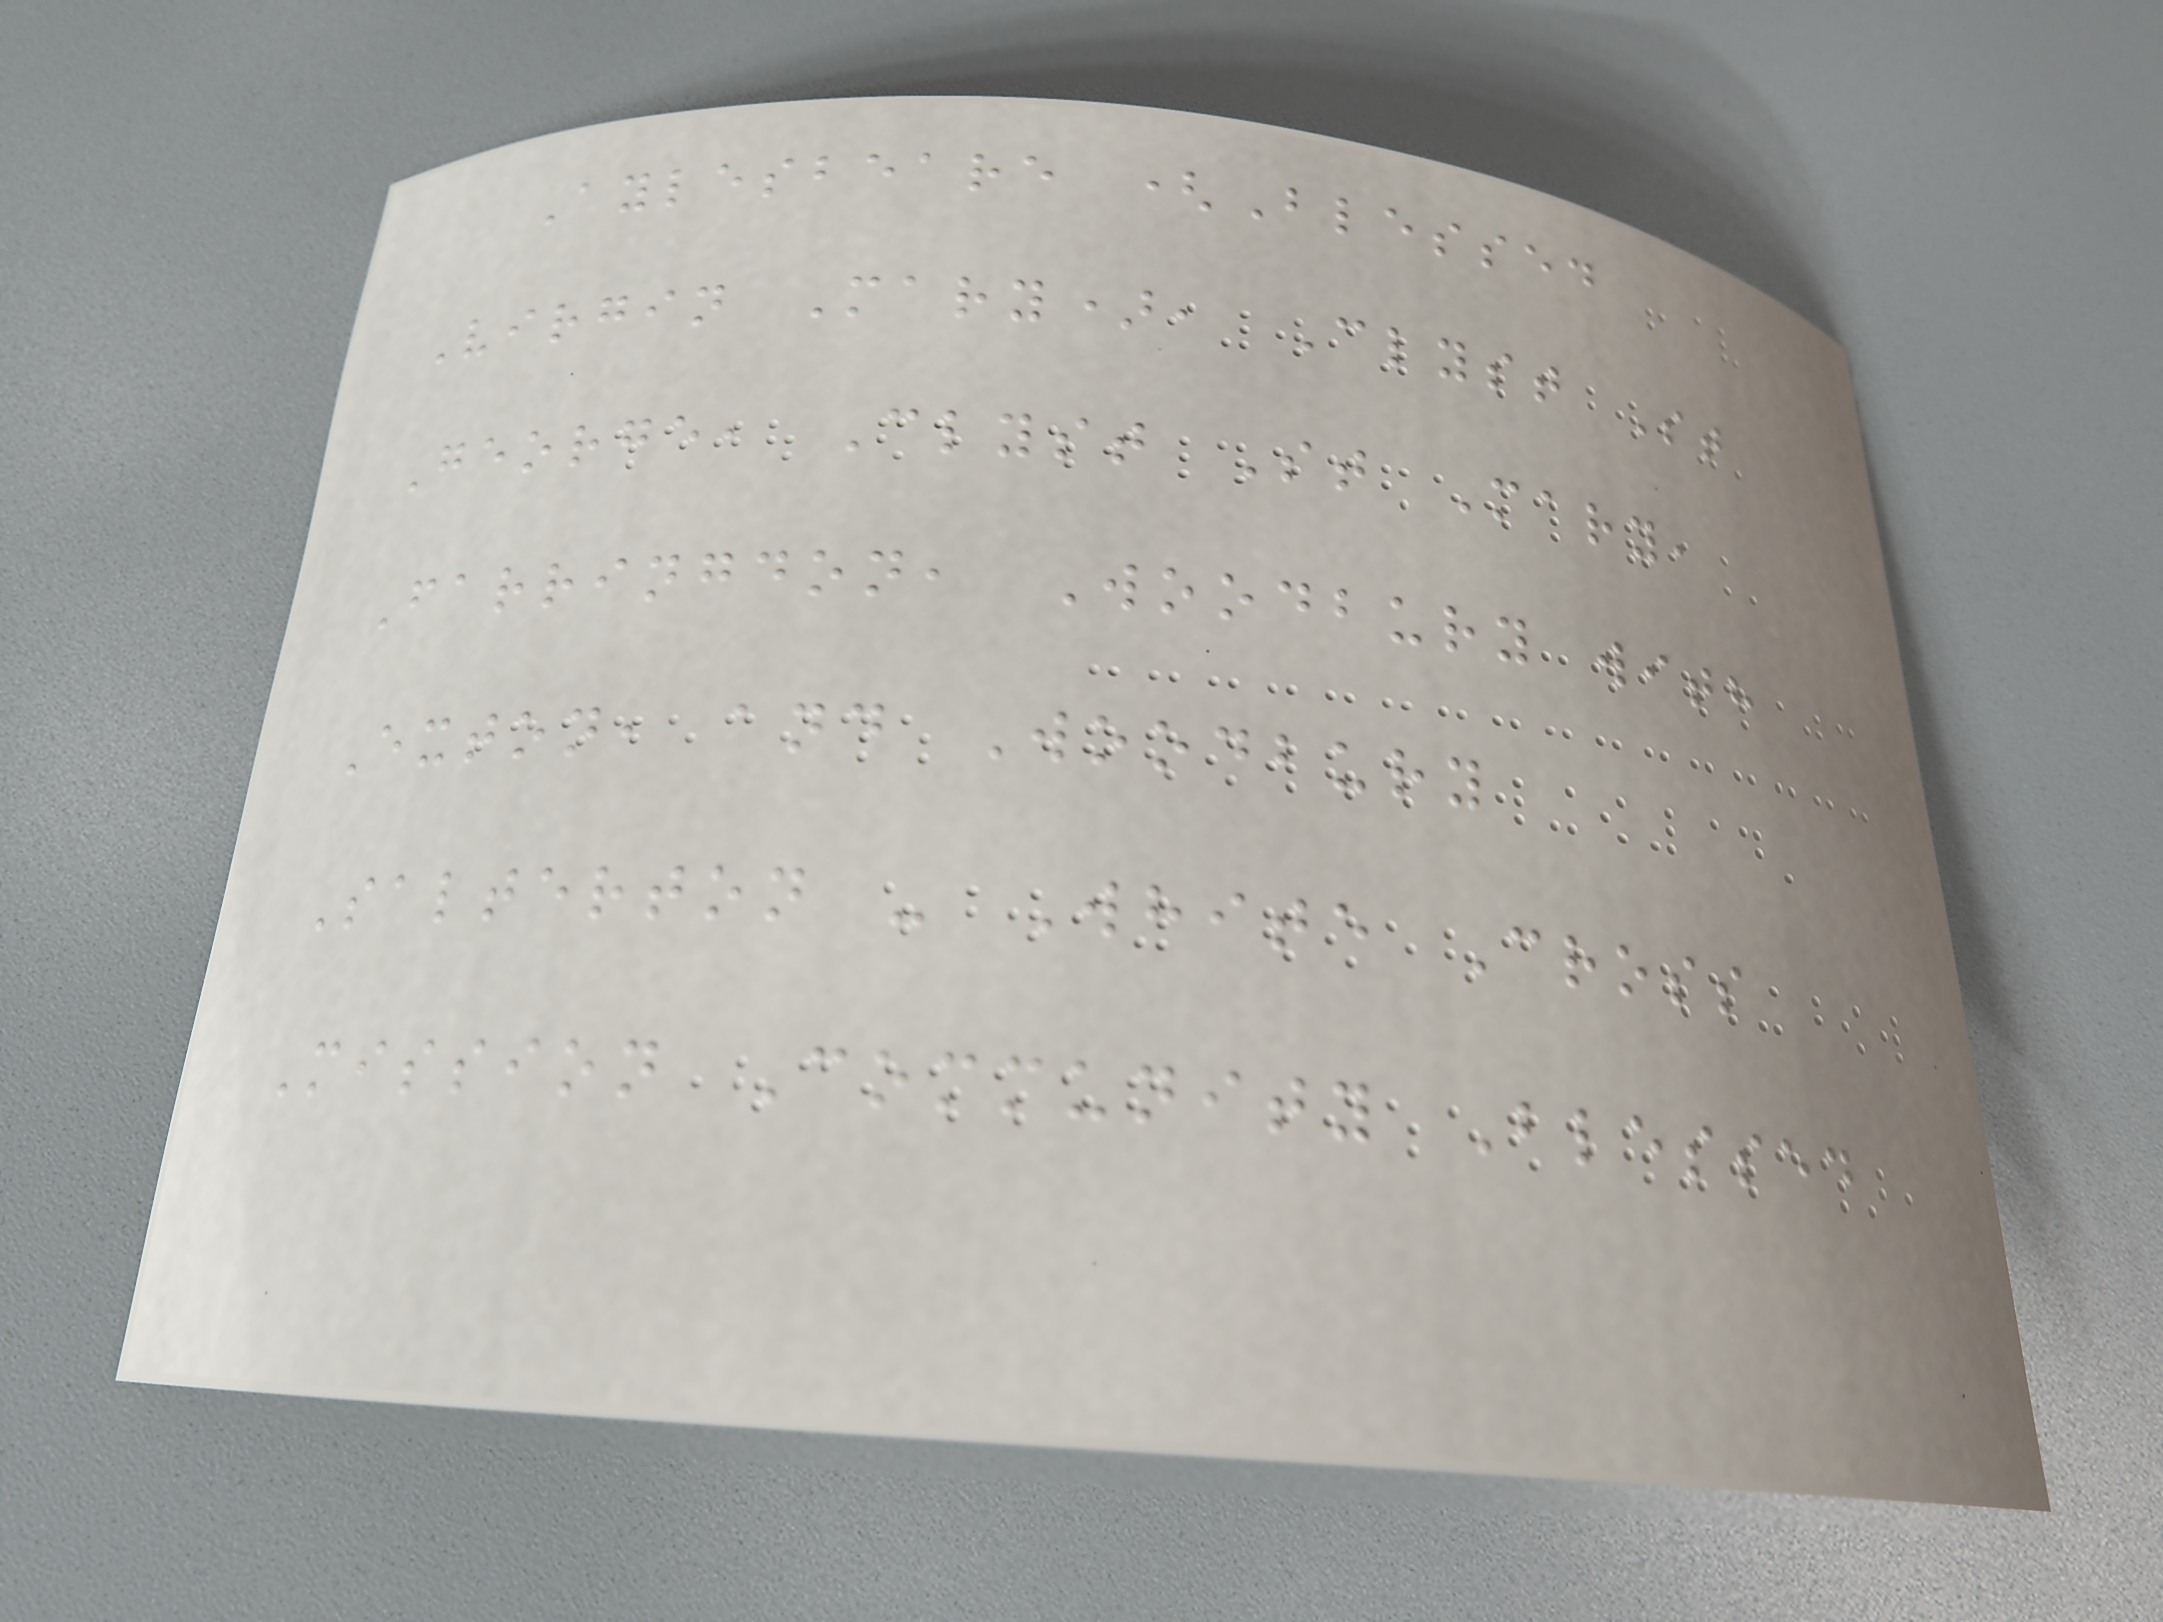Aylesbeare (Blessed
Virgin Mary), Clyst St
George, Clyst St Mary,
Farringdon, Woodbury with
Exton, and Woodbury
Salterton - White Cross
Mission Community Blessed
